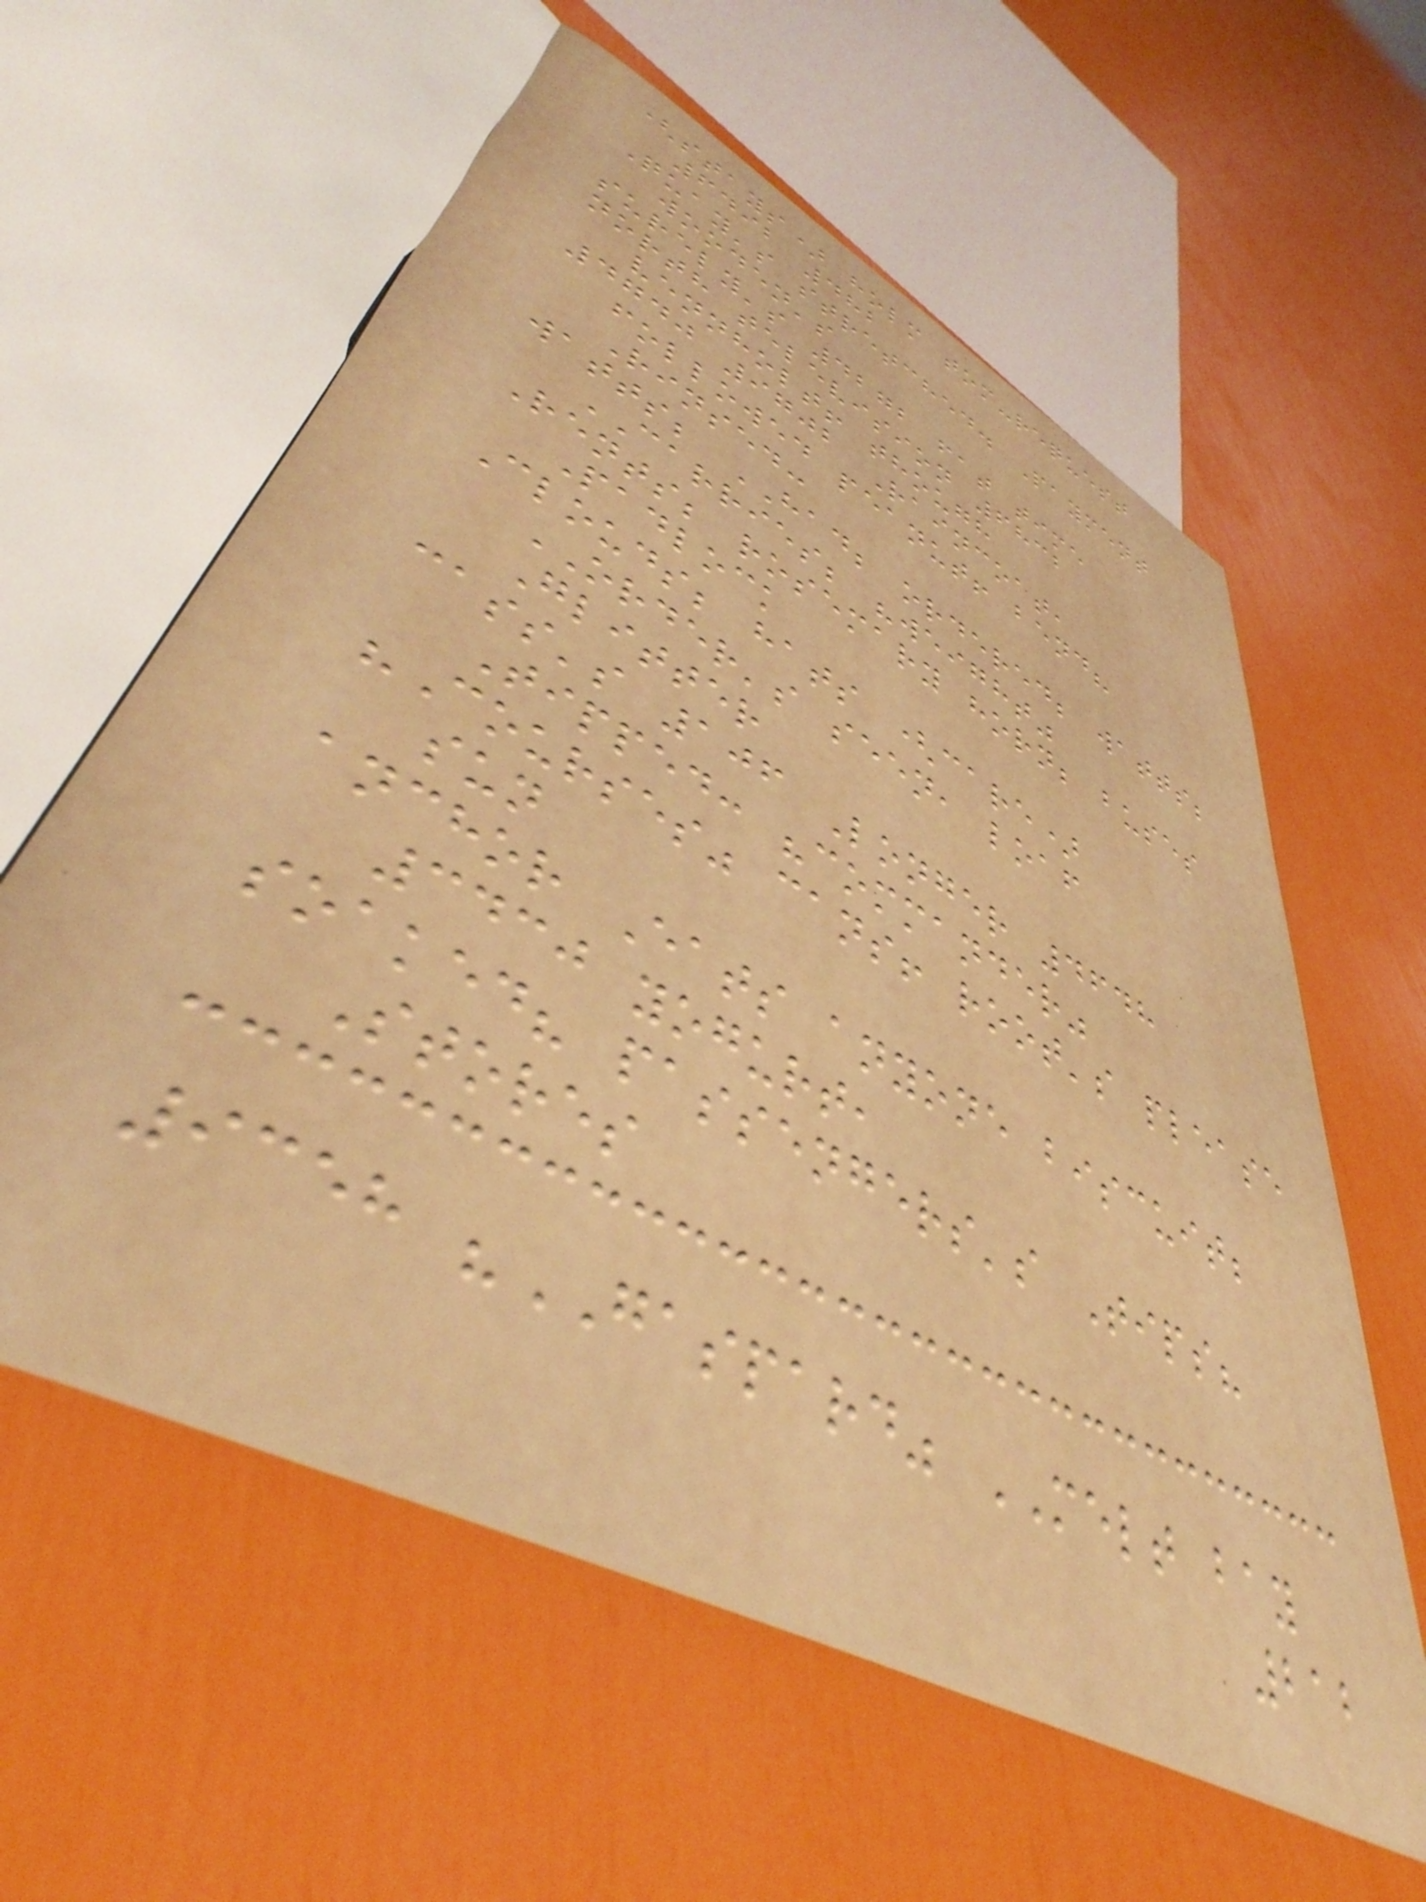(stays) holm tom-request
6492 482
Quay's stretched. Payment
wooden's
surely's 4272 fat time
north television 6832
vennholt! though
4740 9702 Raincoat,
followed peanut! bend?
Rinsed:
watts; HAD; ordered; watts;
CARRIES; "weight"
Rents; rosemary horn; buses
Padlock
Clouds; hats (care)
ORDER's seen, loaf
Glitter
cass's 106 Longer 4648
Tipped: "commander"
"Courses" cans! root's please
sun
anchor Eats anyone biscuit;
3430 yogurt,
soaked? passengers's Tips?
Stores
9358 "GASPARD" MELT bay
212
